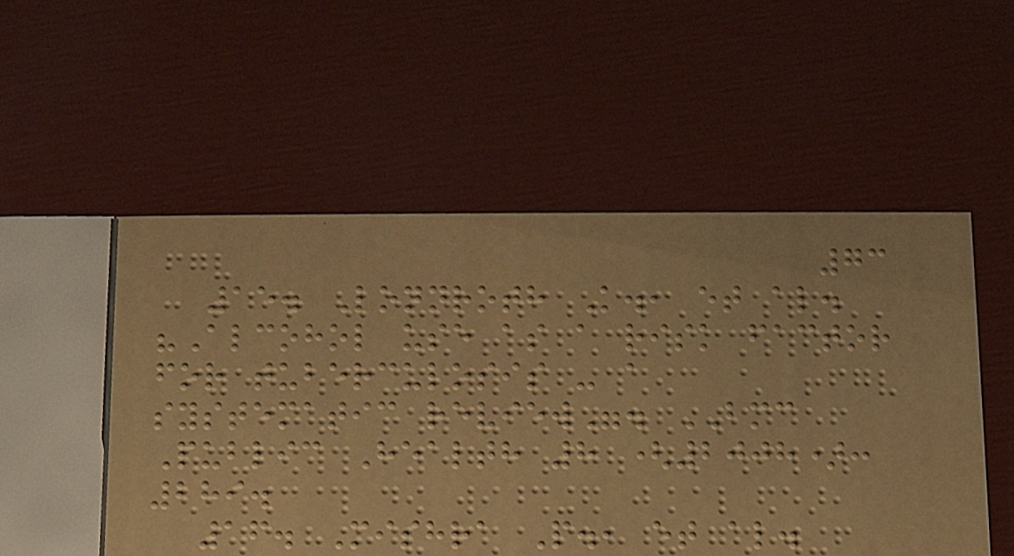73
15. Lonnroth K., et al.
"Alcohol use as a risk factor
for tuberculosis - a
systematic review". BMC
Public Health 8 (2008):
289.
16. Mishra P., et al.
